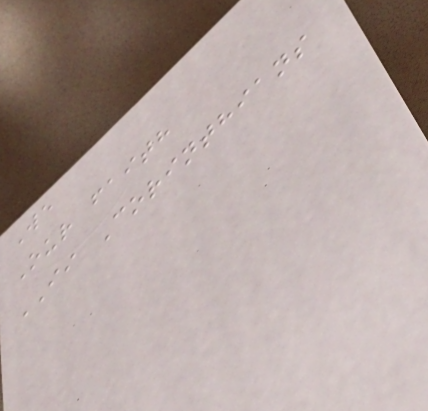We
Our faith
II Corinthians
